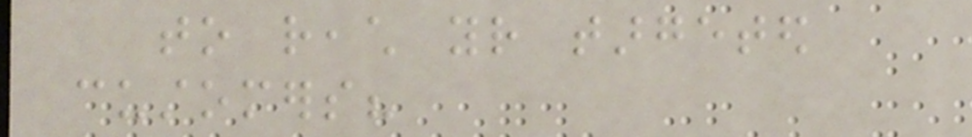to reach your targeted
customers?
